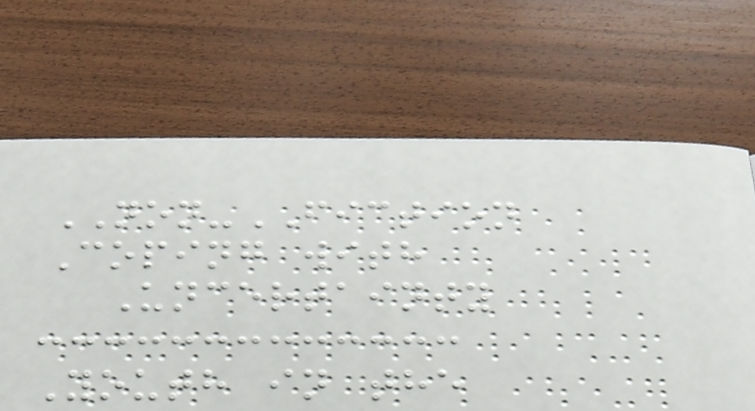NON-FICTION
Coping with
Uncertainty
Youth in the
